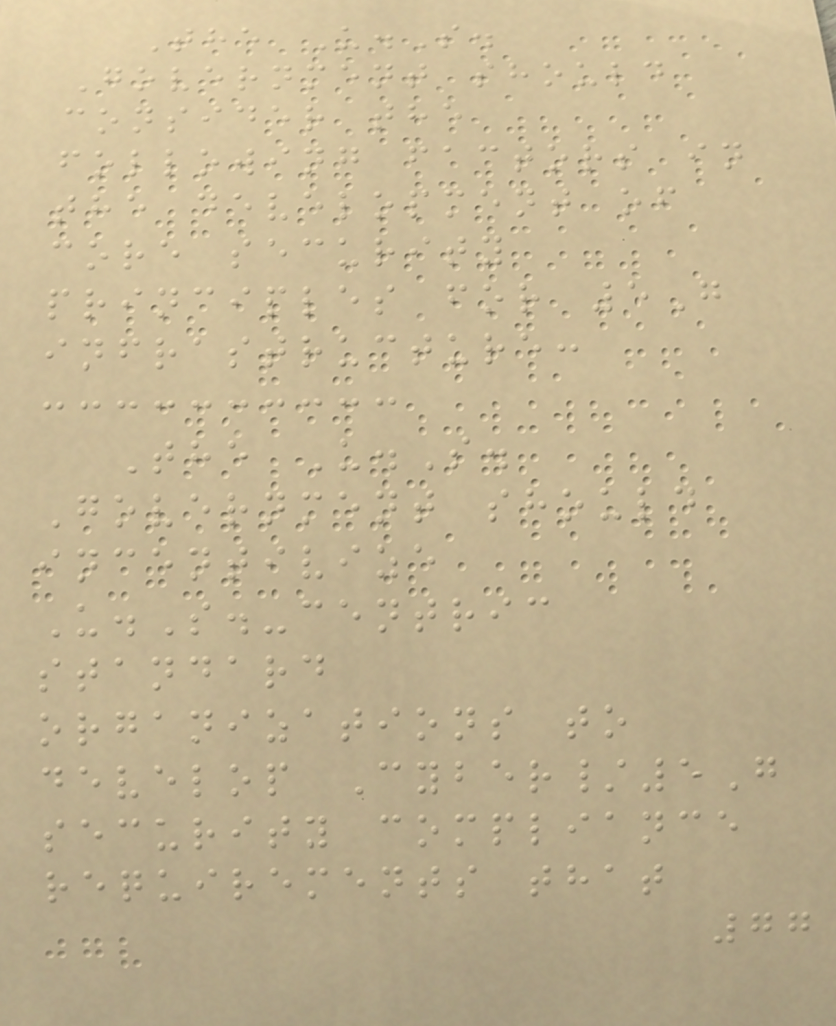The U.S.
Government should
consider the
following factors in
the development of
core security
principles for 5G
infrastructure:
The U.S.
Government should
incentivize
U.S.-centric
standard
organizations to
develop Cyber/5G
security compliance
requirements that
77
